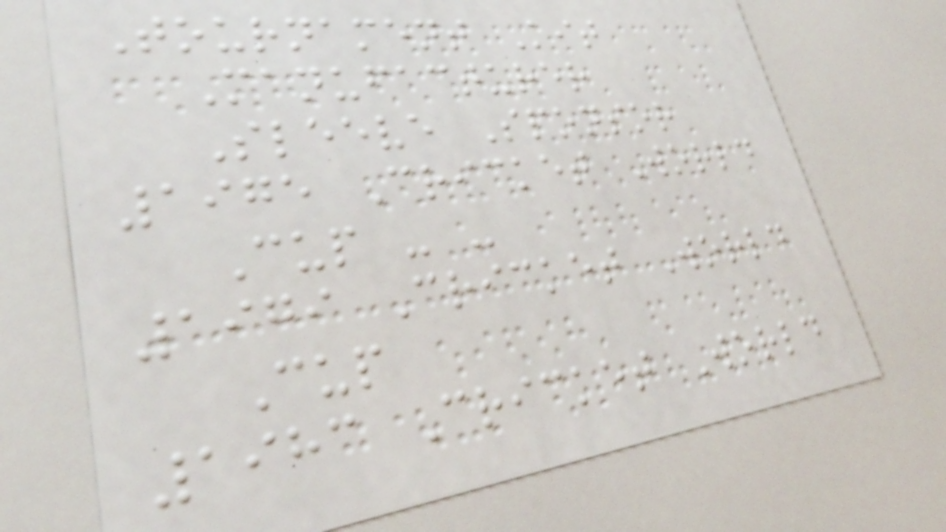Tournament Kit
Manufacturer
Sleeve Sponsor
1975 Cricket World
Cup - -
1979 Cricket World
Cup
1983 Cricket World
